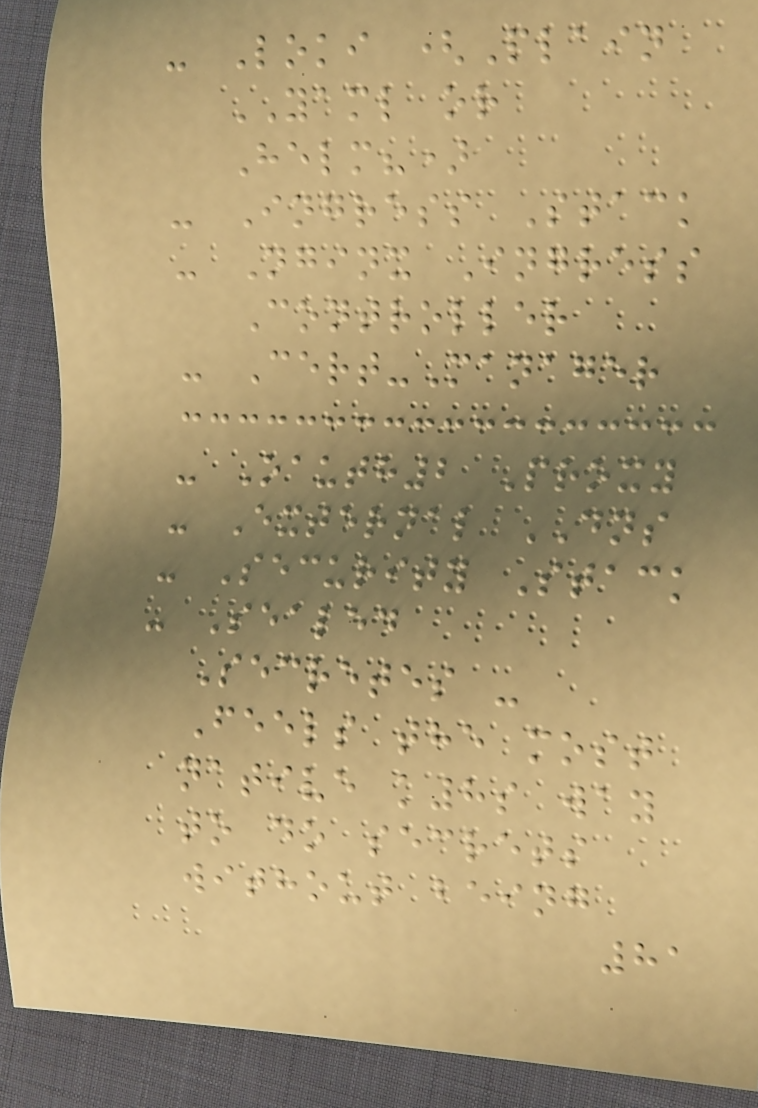- Loki (Plain
YAML or
Helm?)
- Ingress Stack
- Nginx Ingress
Controller
- Cert-Manager
- Oauth2 Proxy
- External DNS
- Security Stack
- Sealed
Secretes -
Feels the most
native k8s way
to do secrets
without being
81
